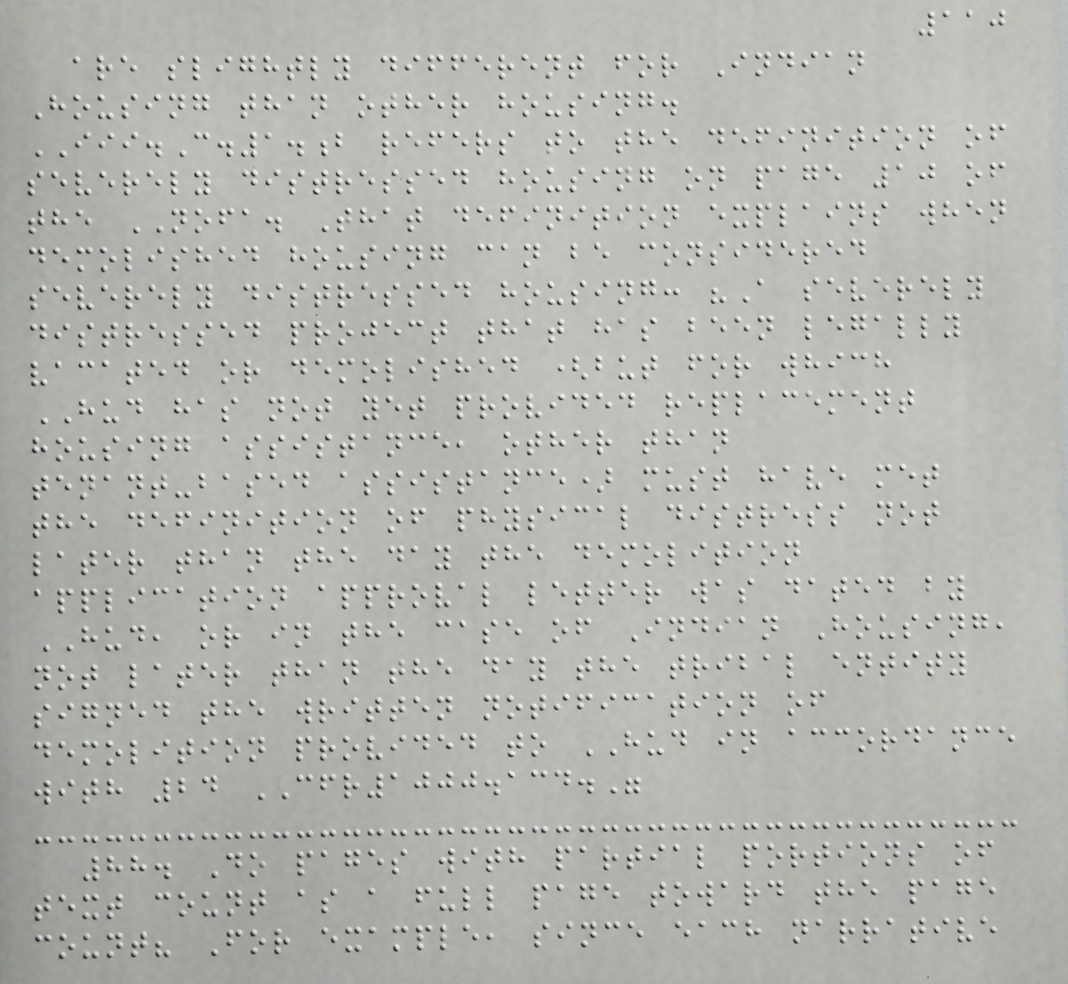110
are slightly different for Indian
Housing than other housing.
III.C.1.b refers to the definition of
severely distressed housing on page 10 of
the NOFA. That definition explains when
demolished housing can be considered
severely distressed housing: "A severely
distressed project that has been legally
vacated or demolished (but for which
HUD has not yet provided replacement
housing assistance, other than
tenant-based assistance) must have met
the definition of physical distress not
later than the day the demolition
application approval letter was dated by
HUD, or in the case of Indian Housing,
not later than the day the tribal entity
signed the written notification of
demolition provided to HUD in accordance
with 24 CFR1000.134."
88. Do pages with partial portions of
text count as a full page toward the page
count? For example, since each narrative
